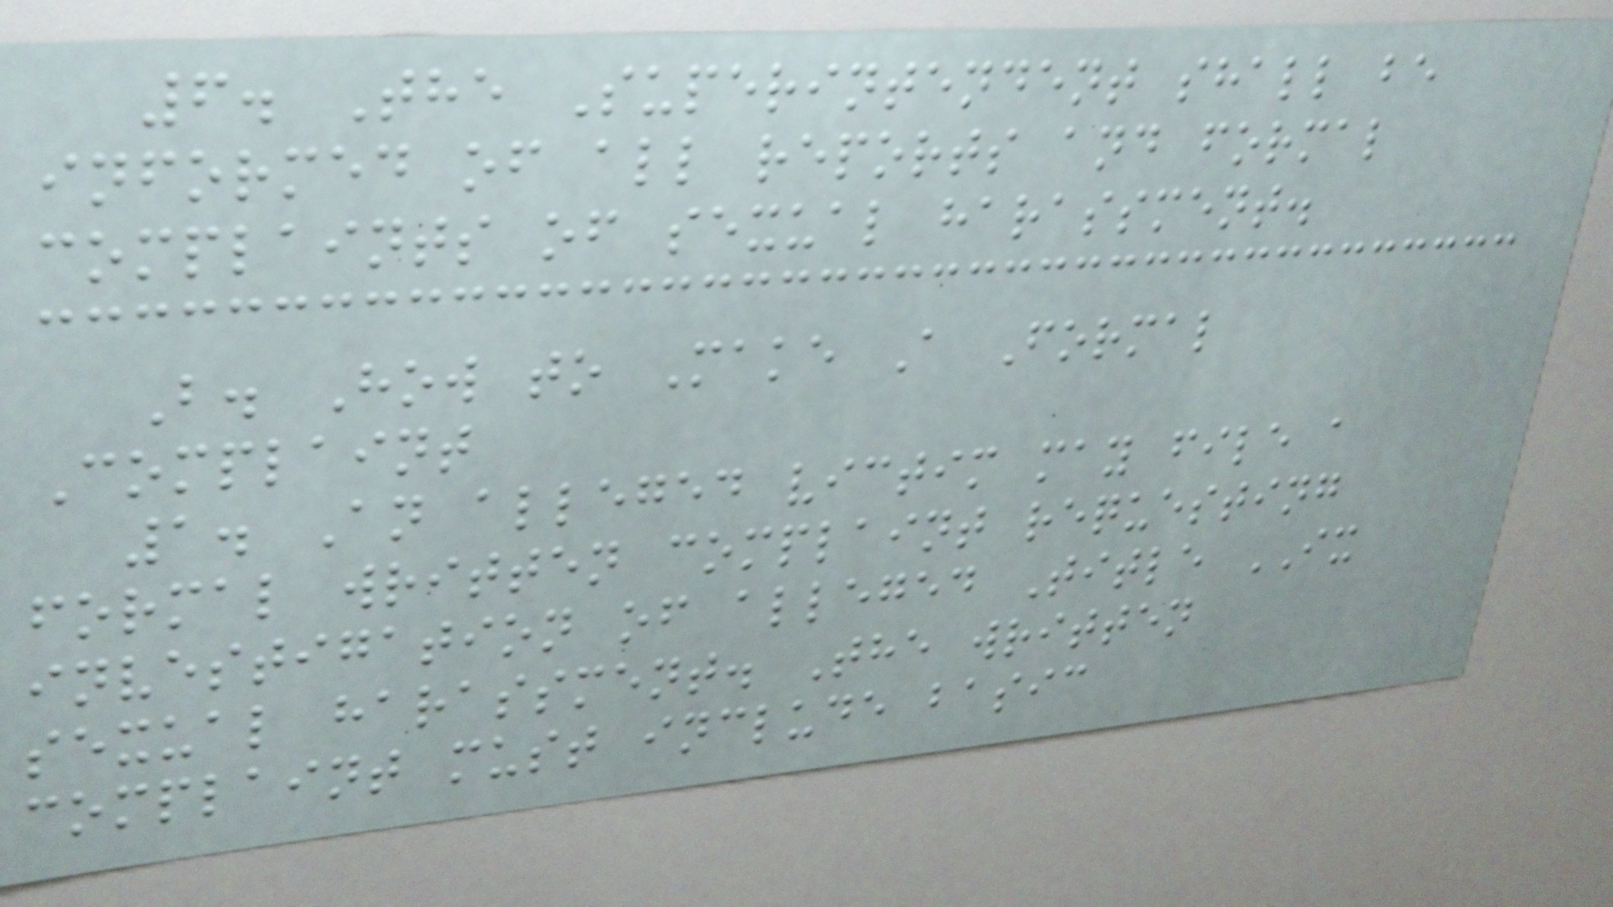6. The Superintendent shall be
informed of all reports and formal
complaints of sexual harassment.
B. How to Make A Formal
Complaint
1. An alleged victim may file a
formal written complaint requesting
investigation of alleged Title IX
sexual harassment. The written
complaint must include basic
